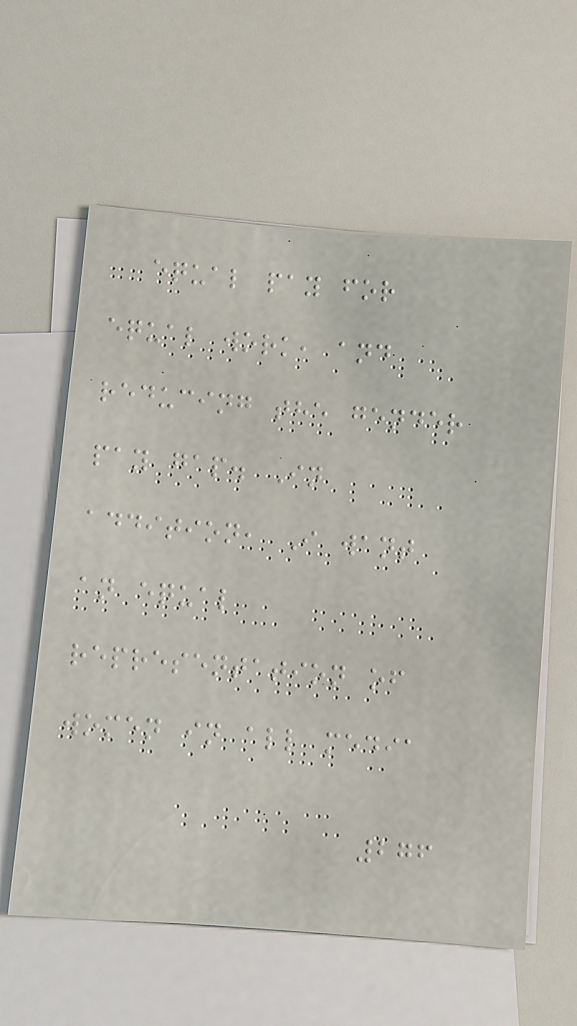equal pay for
equal work, and
reducing the gender
pay gap. In
addition, I want
an equal
representation of
women in all media
276
